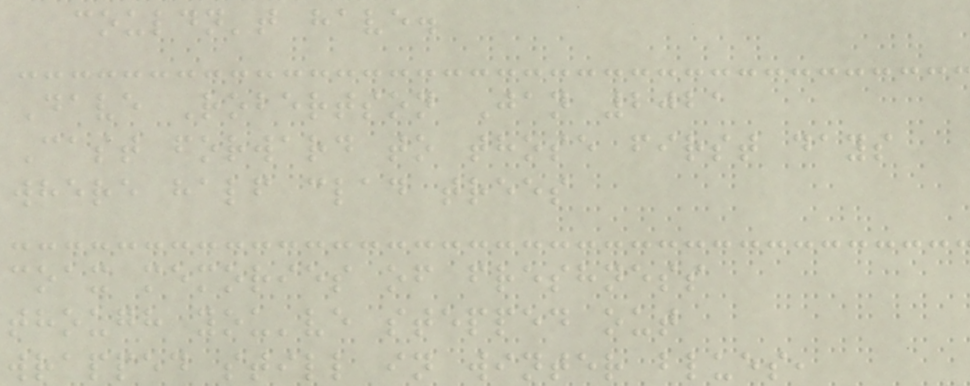couldn't have.
Dave Robertson Jan 2021
Cast forward to those first days
where half clad trees
coax memories of freshness
though you've stepped out
wrapped still in winter blues,
